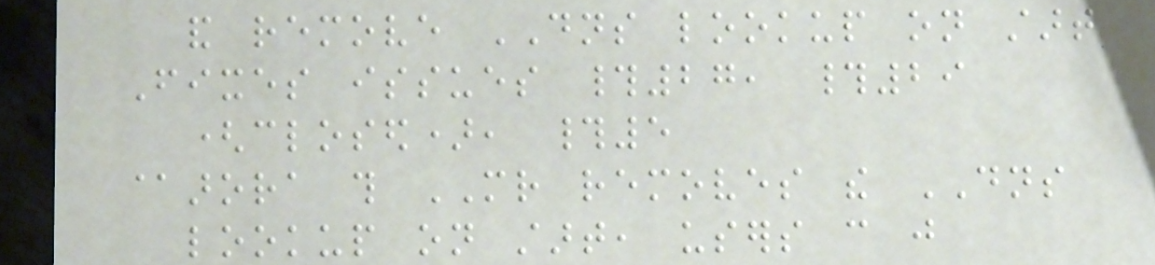and remove DNS lookup on start
Fixes issues #27, #29
(closed), #5
@arora this MR removes the DNS
lookup on start, users can just
